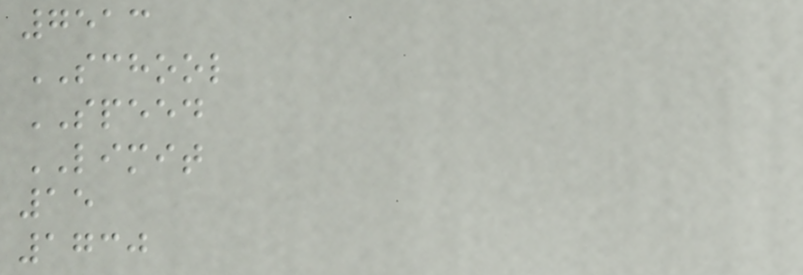7513
SCHOOL
SPEED
LIMIT
15
1730
